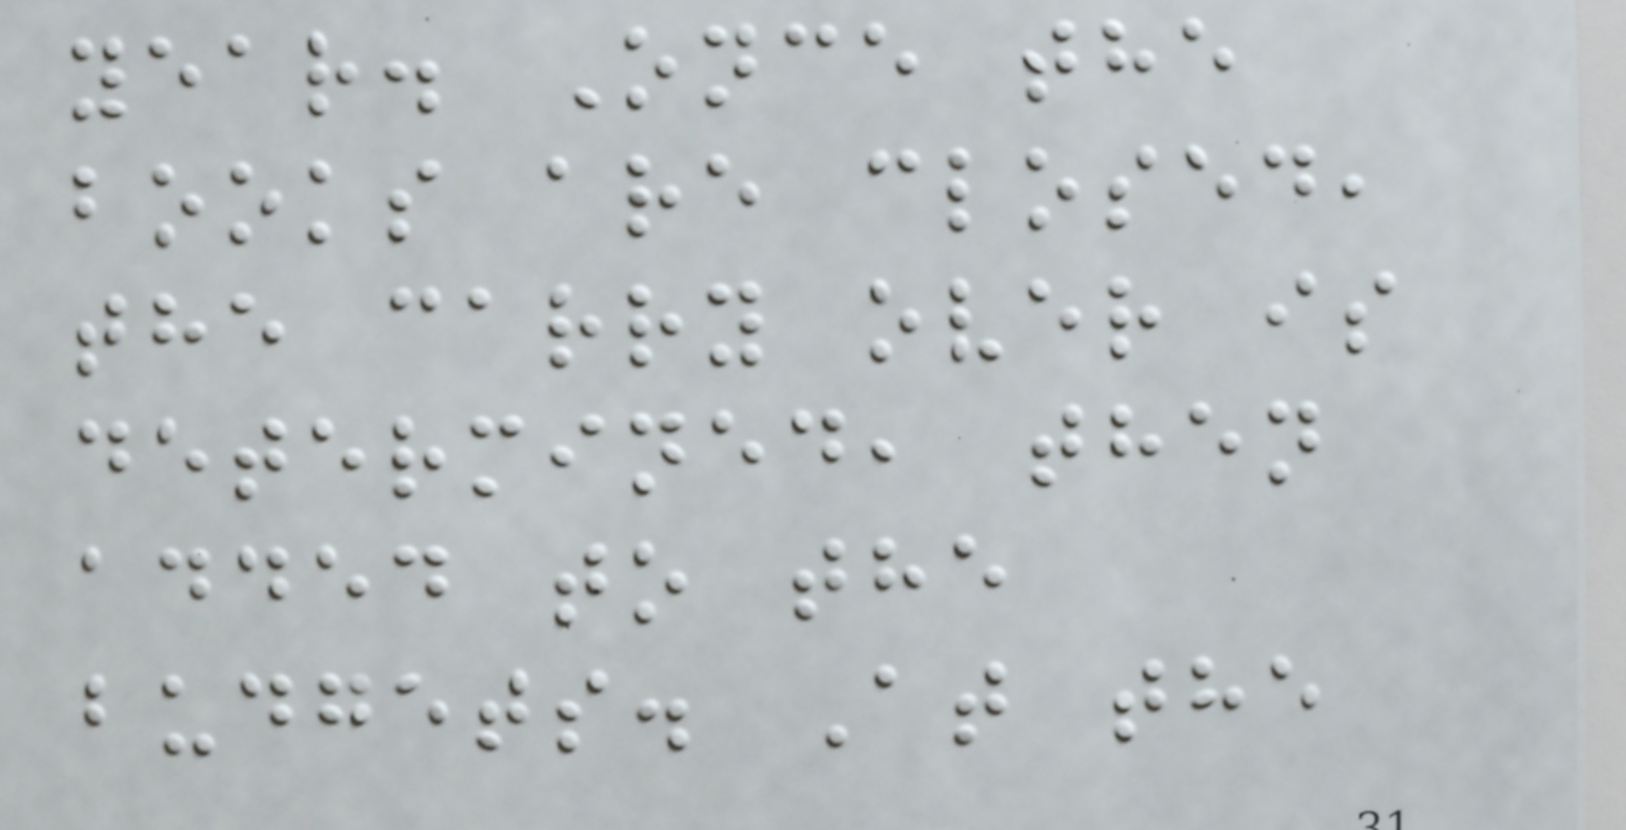year. Once the
books are closed,
the carry over is
determined, then
added to the
budgets. At the
